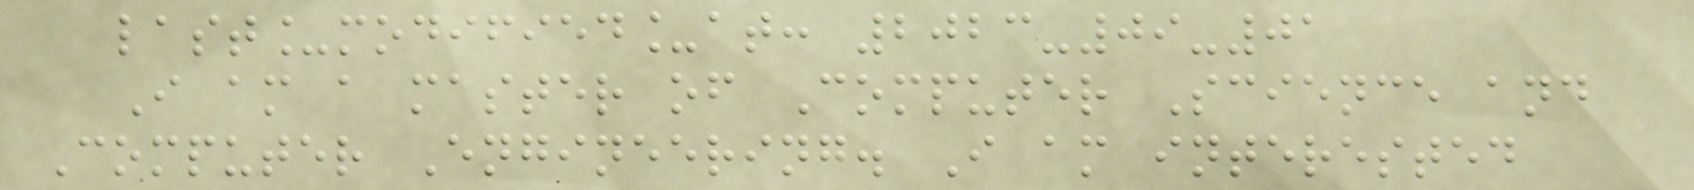last_modified_at: 2023-09-01
I am a master of Computer Science and
Computer Engineering. I am interested
